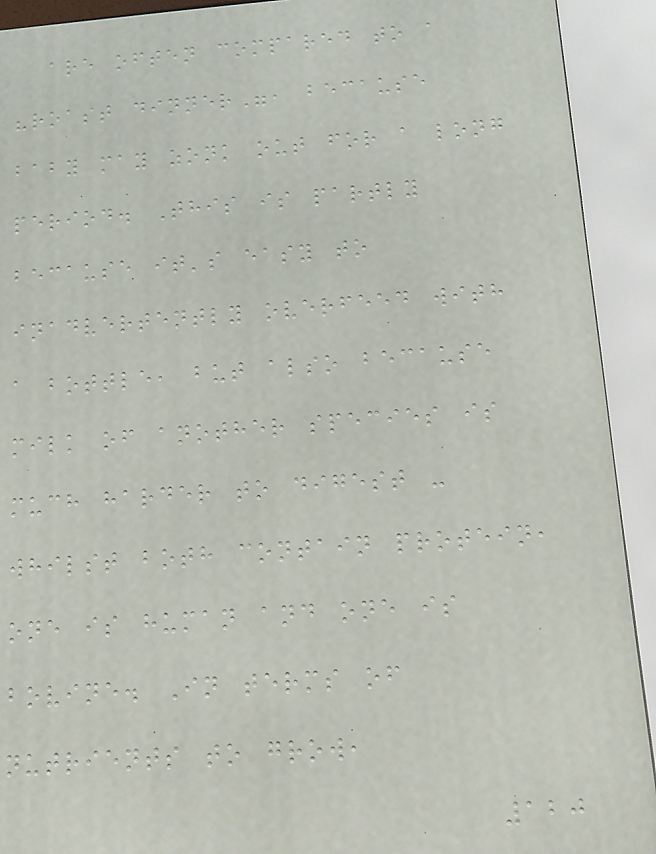are often compared to a
"roast dinner", because
baby may zonk out for a long
period. This is partly
because it's easy to
inadvertently overfeed with
a bottle, but also because
milk of another species is
much harder to digest -
whilst both contain protein,
one is human and one is
bovine. In terms of
nutrients to grow,
120
